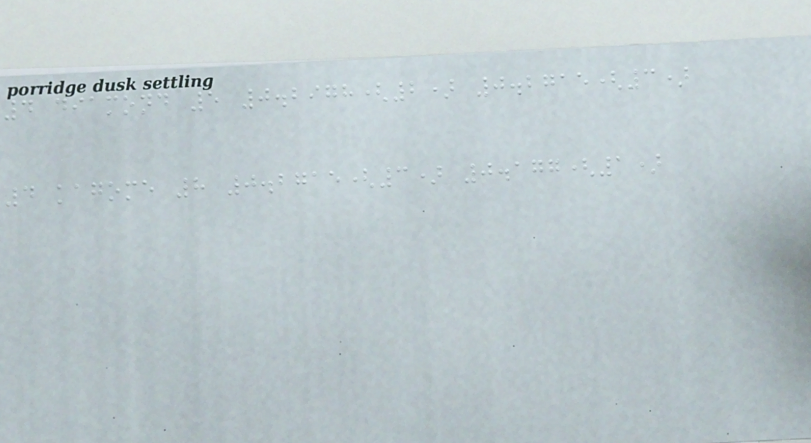4 diamond 5 0.2978(2) 0.2715(3)
4 kagome 8 0.2715(3) 0.177(1)
